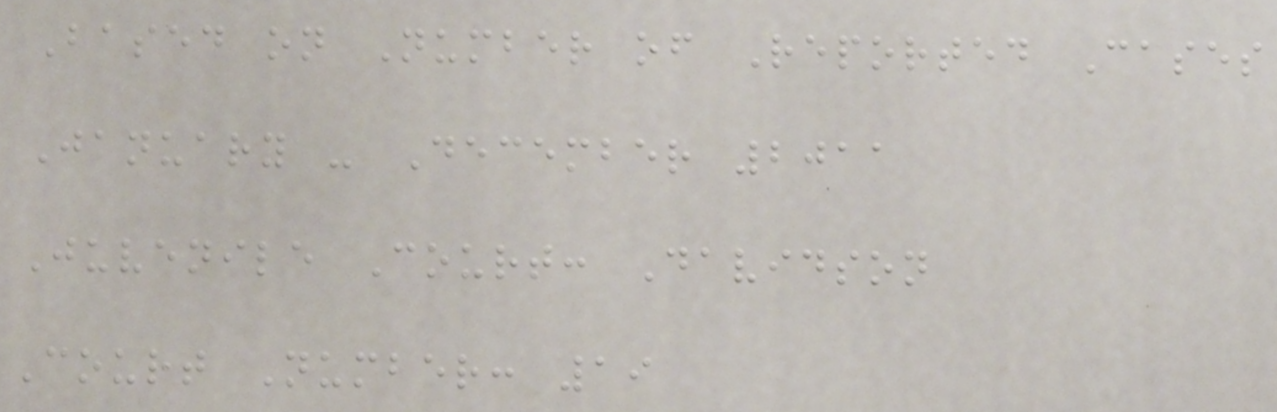Based on Number of Reported Cases
January - December 2011
Juvenile Court: Davidson
Court Number: 19
